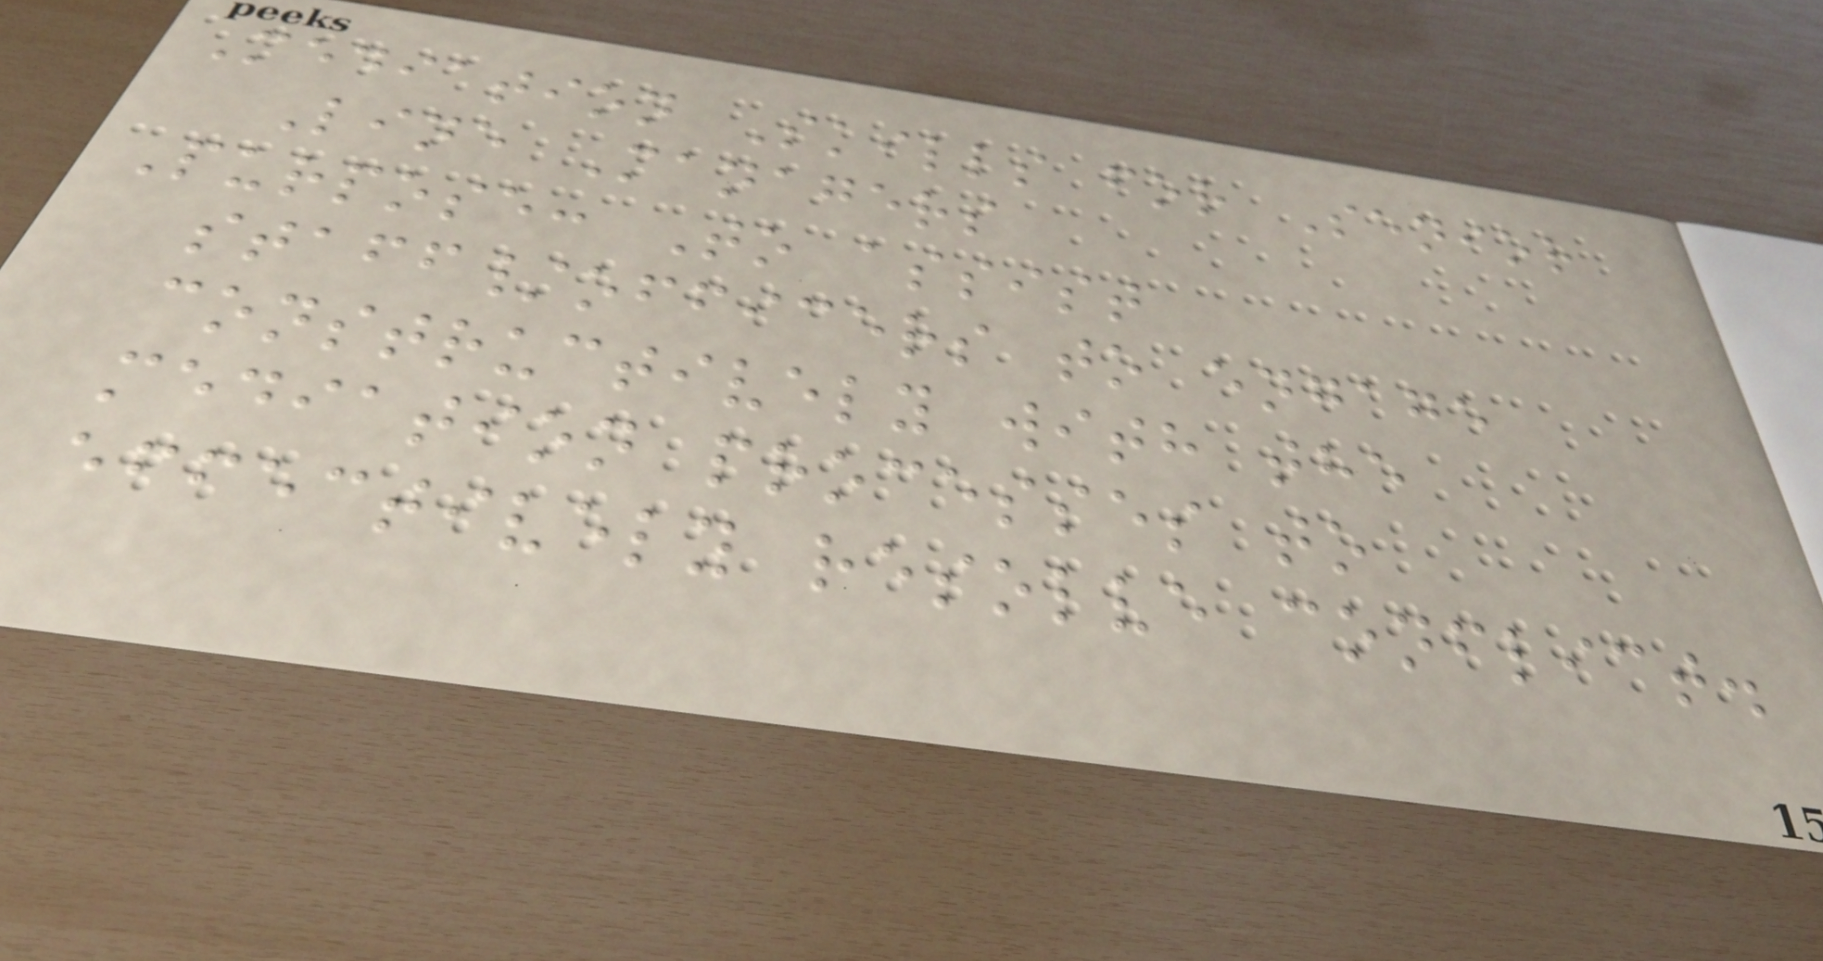Mediation Skills for Senior
Line Managers
Purpose: To assist
staff/officers to engage
constructively with the
mediation processes to
effectively resolve conflict.
